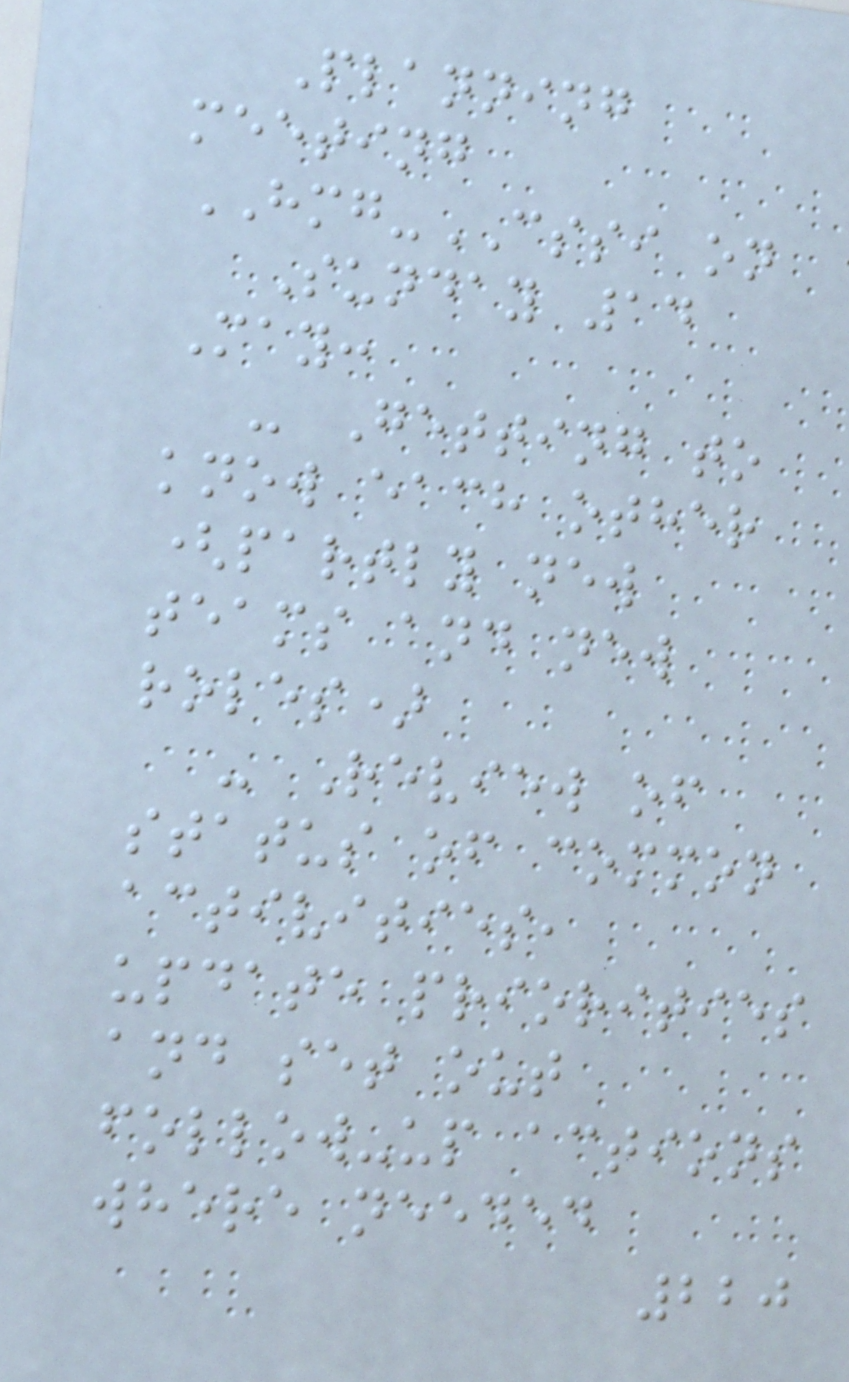Planning
meeting
HMG-CSSI on
Sunday 14
May:
- Getting to
know each other
(partly new
teams and new
roles)
- Review of
status of common
activities,
update priorities
and set out
follow-up actions
where needed
220
